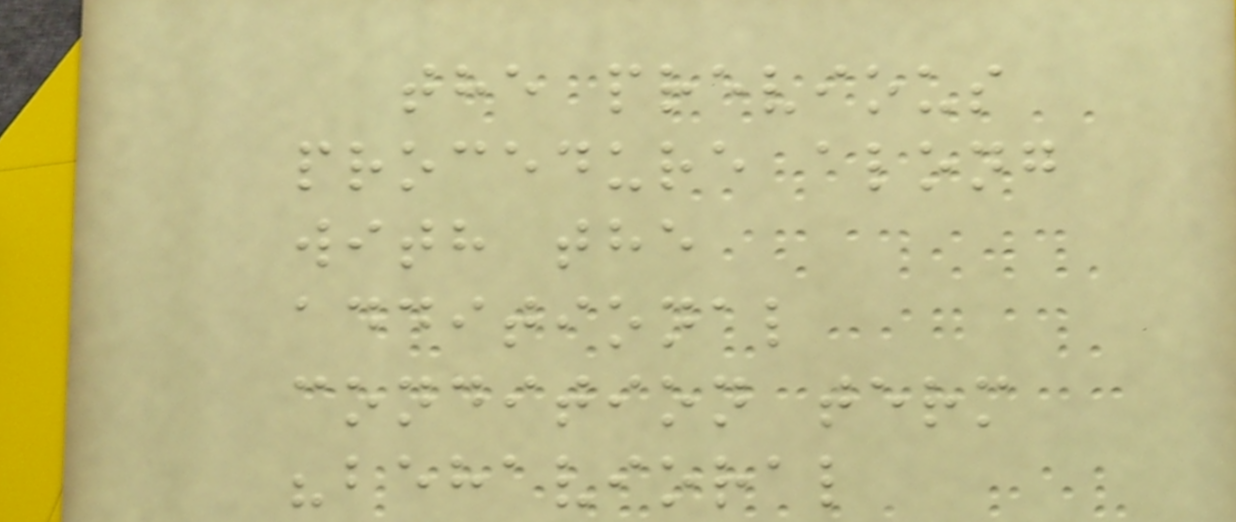the previous
procedure along
with the
additional
condition term
"behavioral
